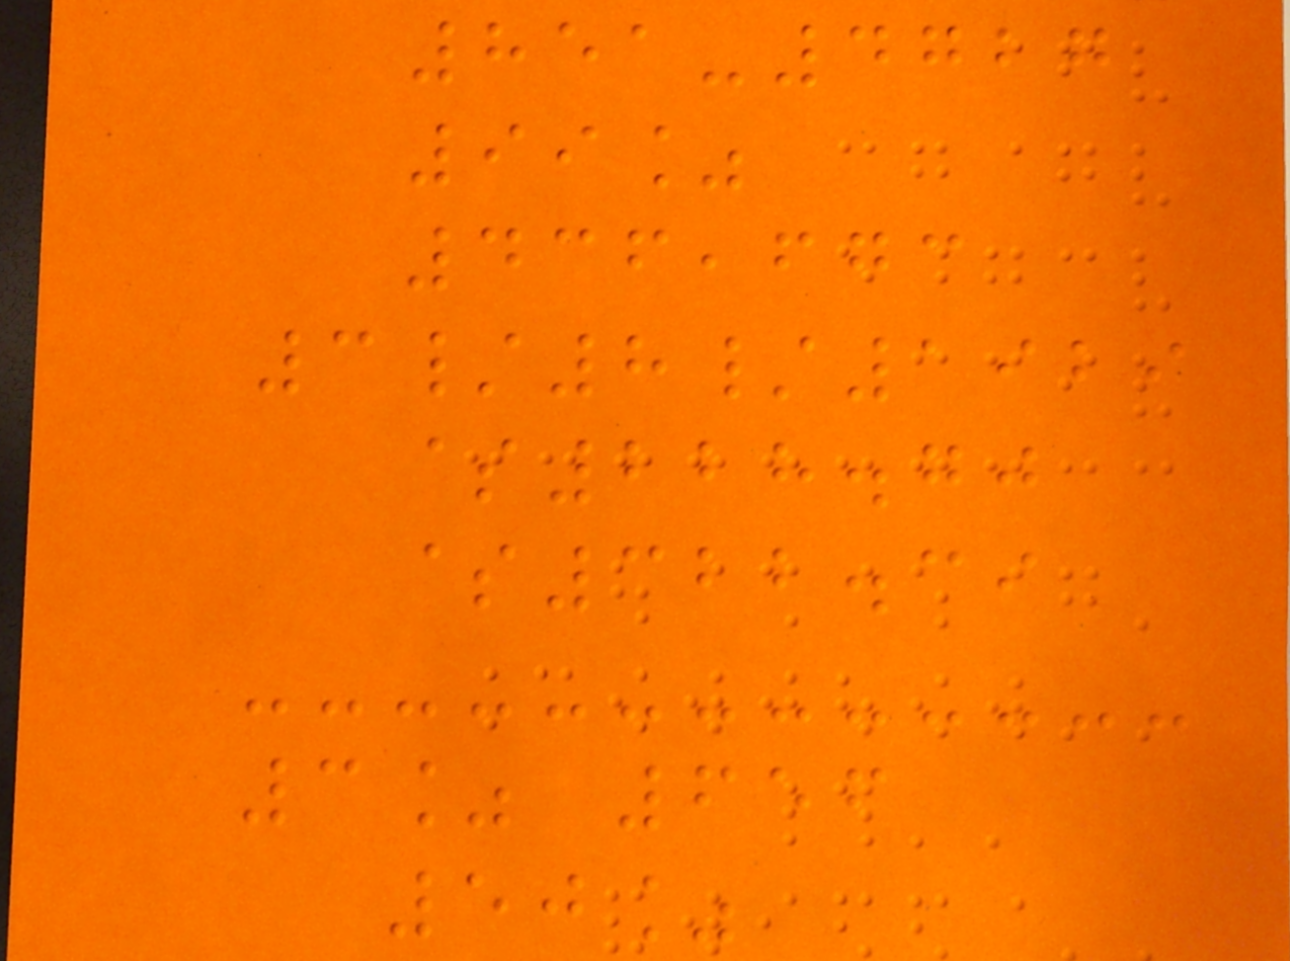851-4727
99%
436,673
3/8/1929
$228.70
$322.39
3% 656
50%
